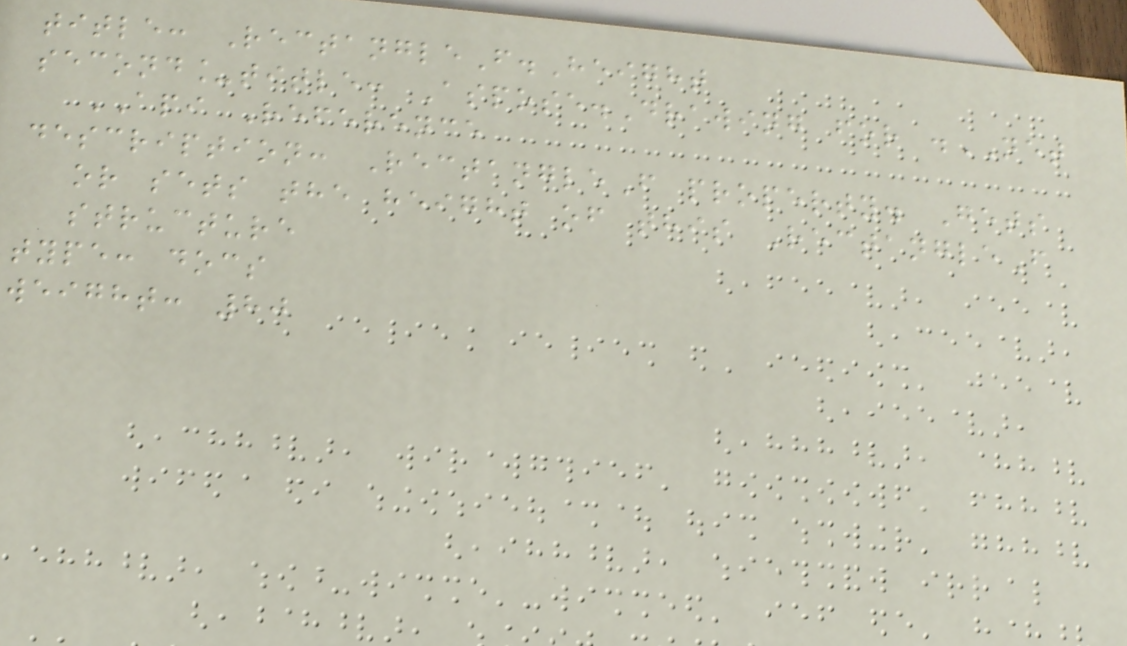title: RectangleF.Height
second_title: Aspose.Drawing for .NET
API Reference
description: RectangleF property. Gets
or sets the height of this RectangleF
structure
type: docs
weight: 80
